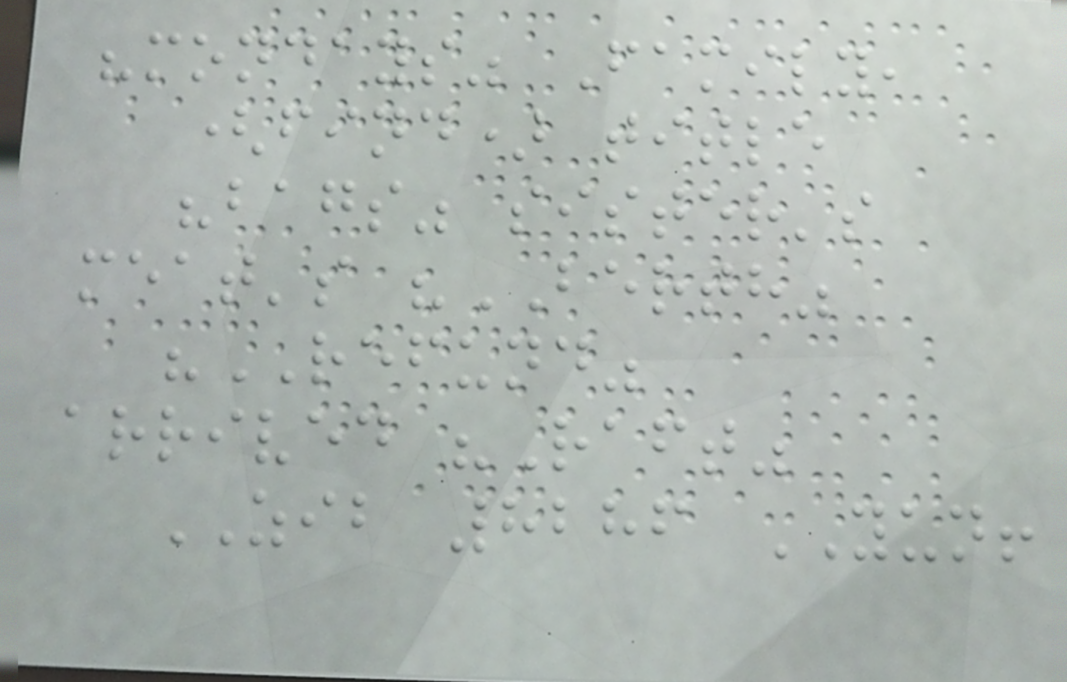"mondays" Family,
(find) title
"bags" sister's
meat's "BERTH"
"REFUND"
arrived "Raft"
ZIB 8286 YUN!
